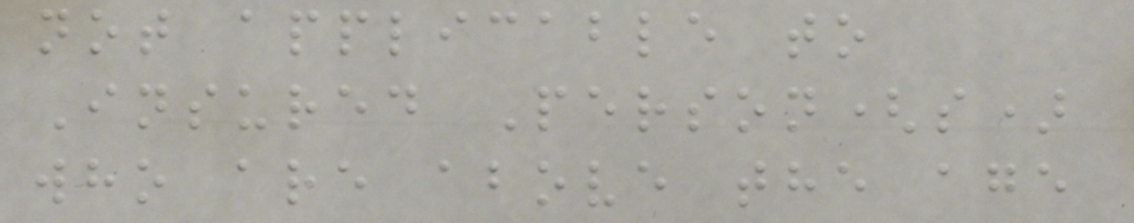not applicable to
Insured Person(s)
who are above the age
